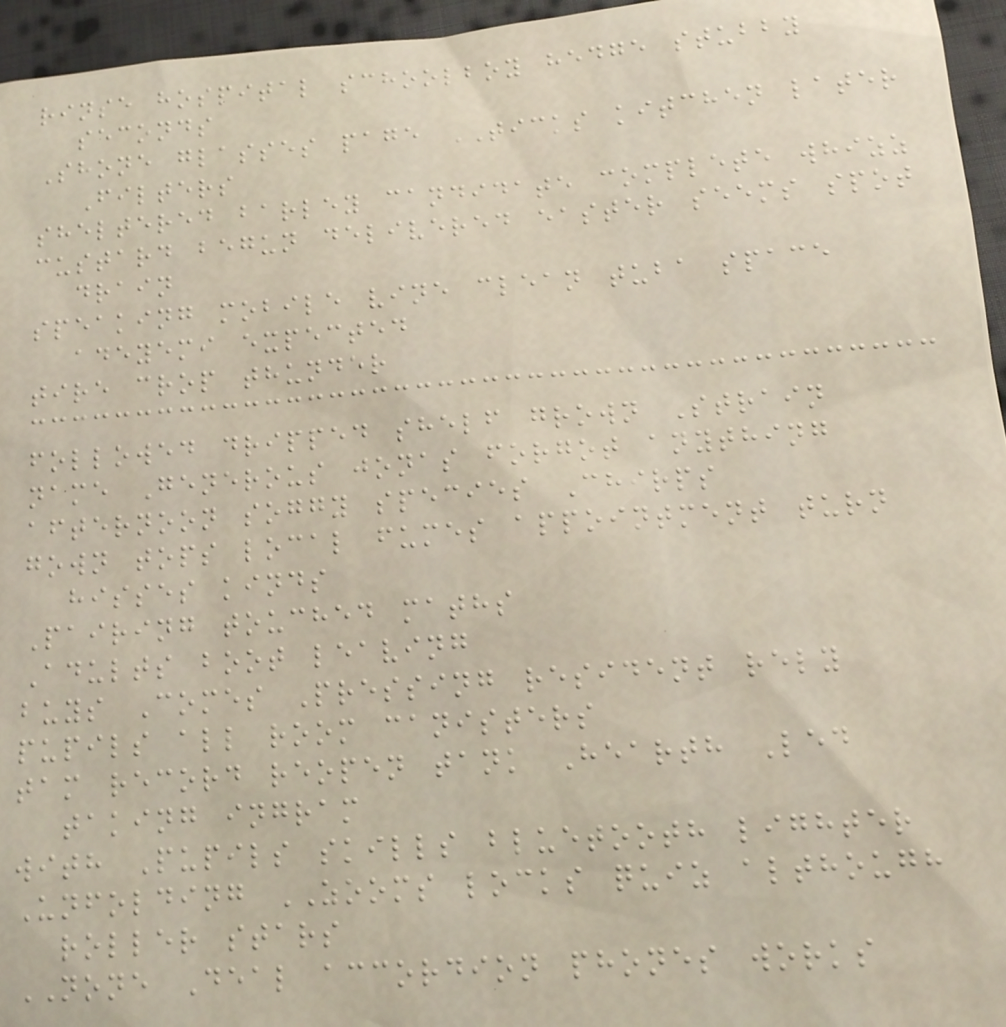rinse hospital schoolboy hedge stubby
seconds
Shone glasses page TICKS kitchen later
Filters
sheltered barley candidate complete whizz
custard begun delivered easter seems spot
drain
speaking mobile vine clean tuba space
adeyemi expected
tire crop thunder
followed dripped shelf grown Strain
name Generous jonas forgot anything
afternoon soggy species Chirps
gown tops local fumes appointment turn
hisses kinds
Pairing touched maths
Adults boot leaving
buys Comes Pressing resident rely
pupils all room canisters
tam record reopen tank Hearth Led
taking ingram
with Pupils skills bluetooth lighter
Unfolding ZOOMS locks quiz although
roller stars
NONE Deal accordion phones works
